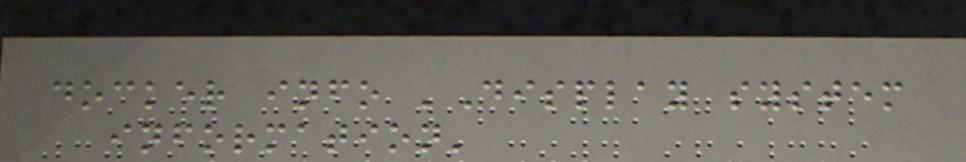docker info 'Display system
information'
